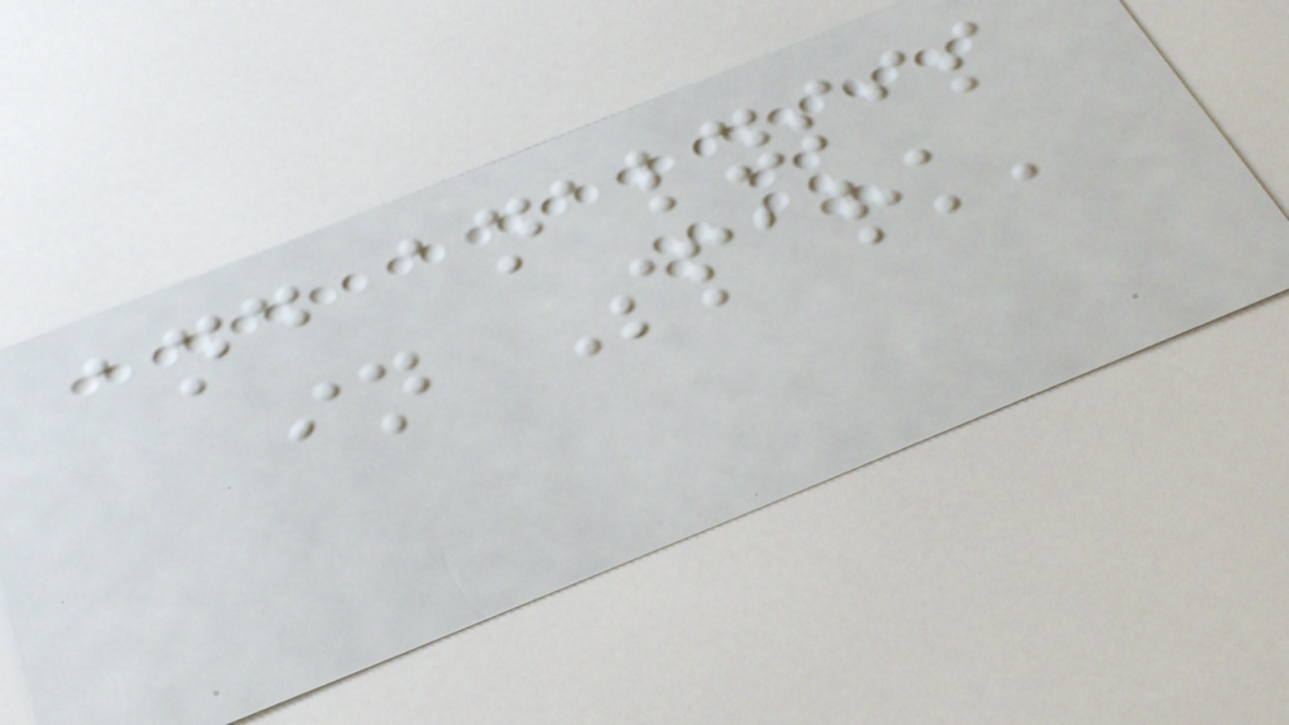and analysis
in Spark'
